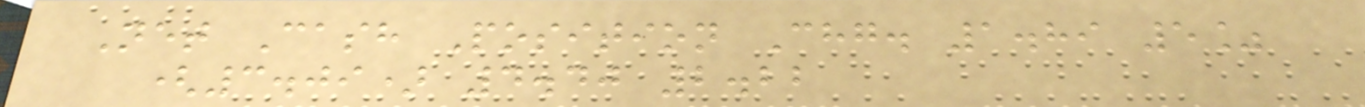Net Cash Position Chg. 1.89 5%
(3.09) 4.40 2.22
